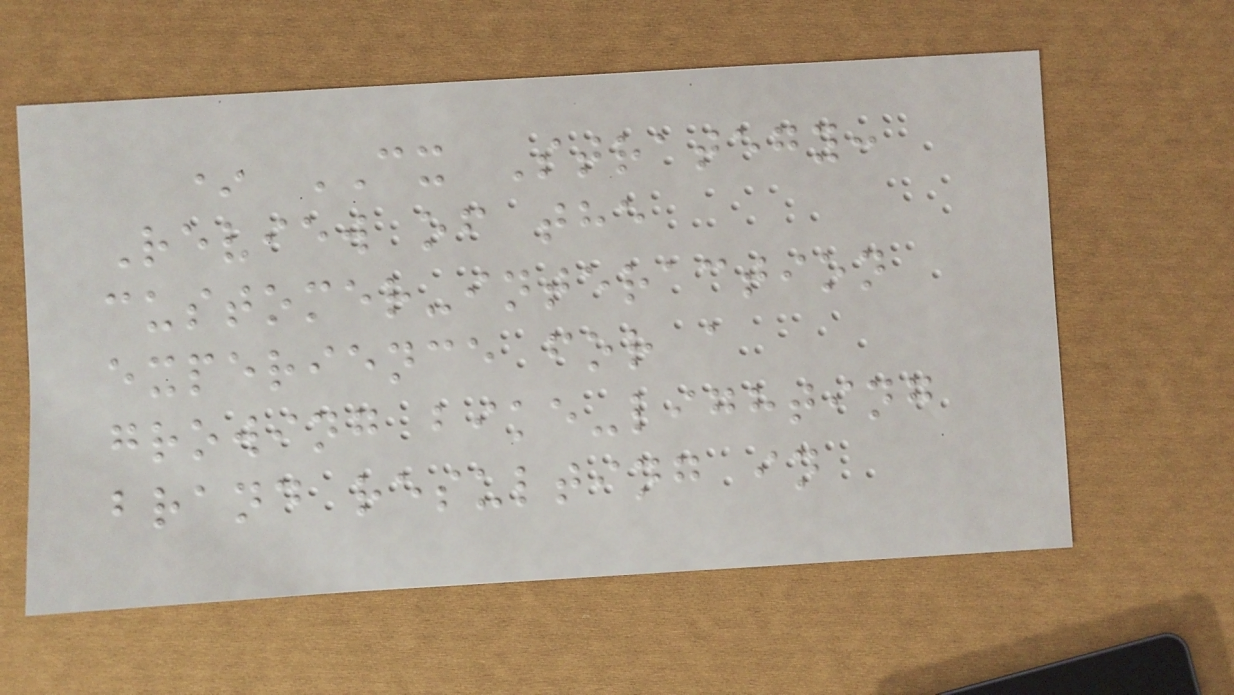* CX Strategy:
Review of the
customer-interaction
experience for a
growing bike-lighting
brand resulting in
